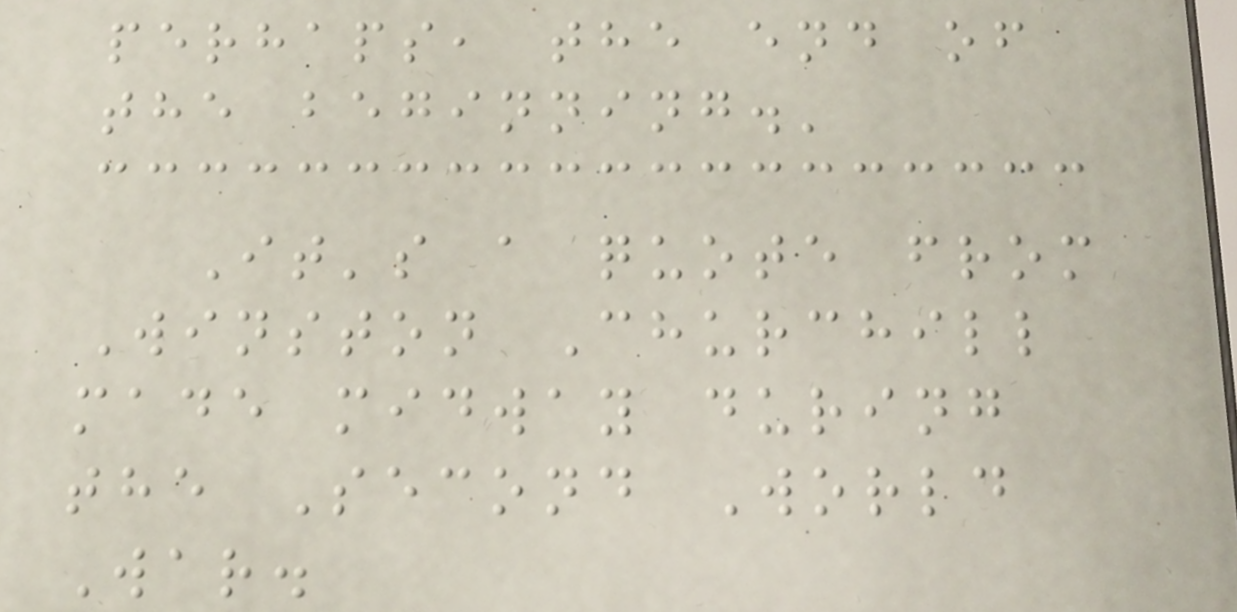perhaps, the end of
the beginning.'
It's a quote from
Winston Churchill
made midway during
the Second World
War.
